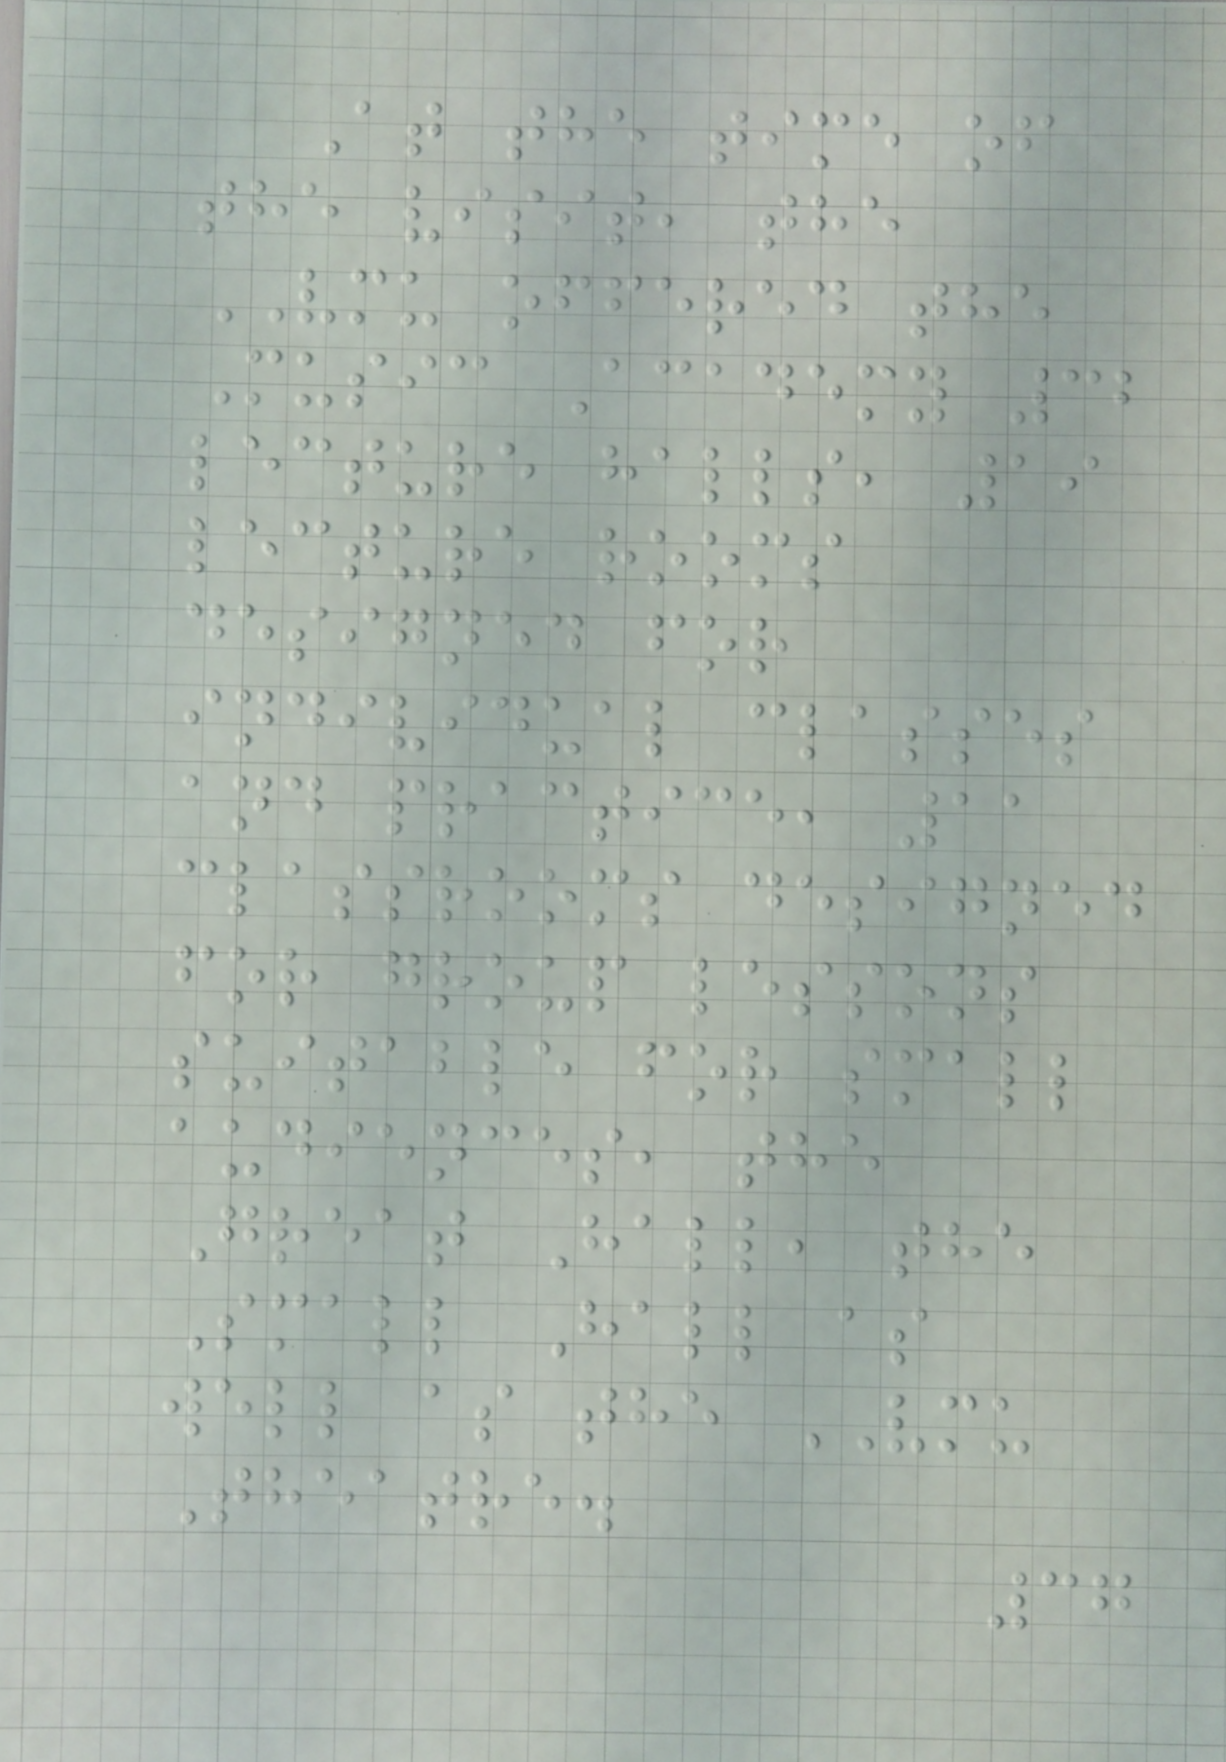At the time of
the visit, the
VMU offered the
Music Academy 32
lecture halls, 19
lecture rooms
designed for
individual classes
and practice, 11
classrooms designed
for group lessons
suitable for small
audiences, the
Great Hall, the
Small Hall as
well as the VMU
Theatre.
37
